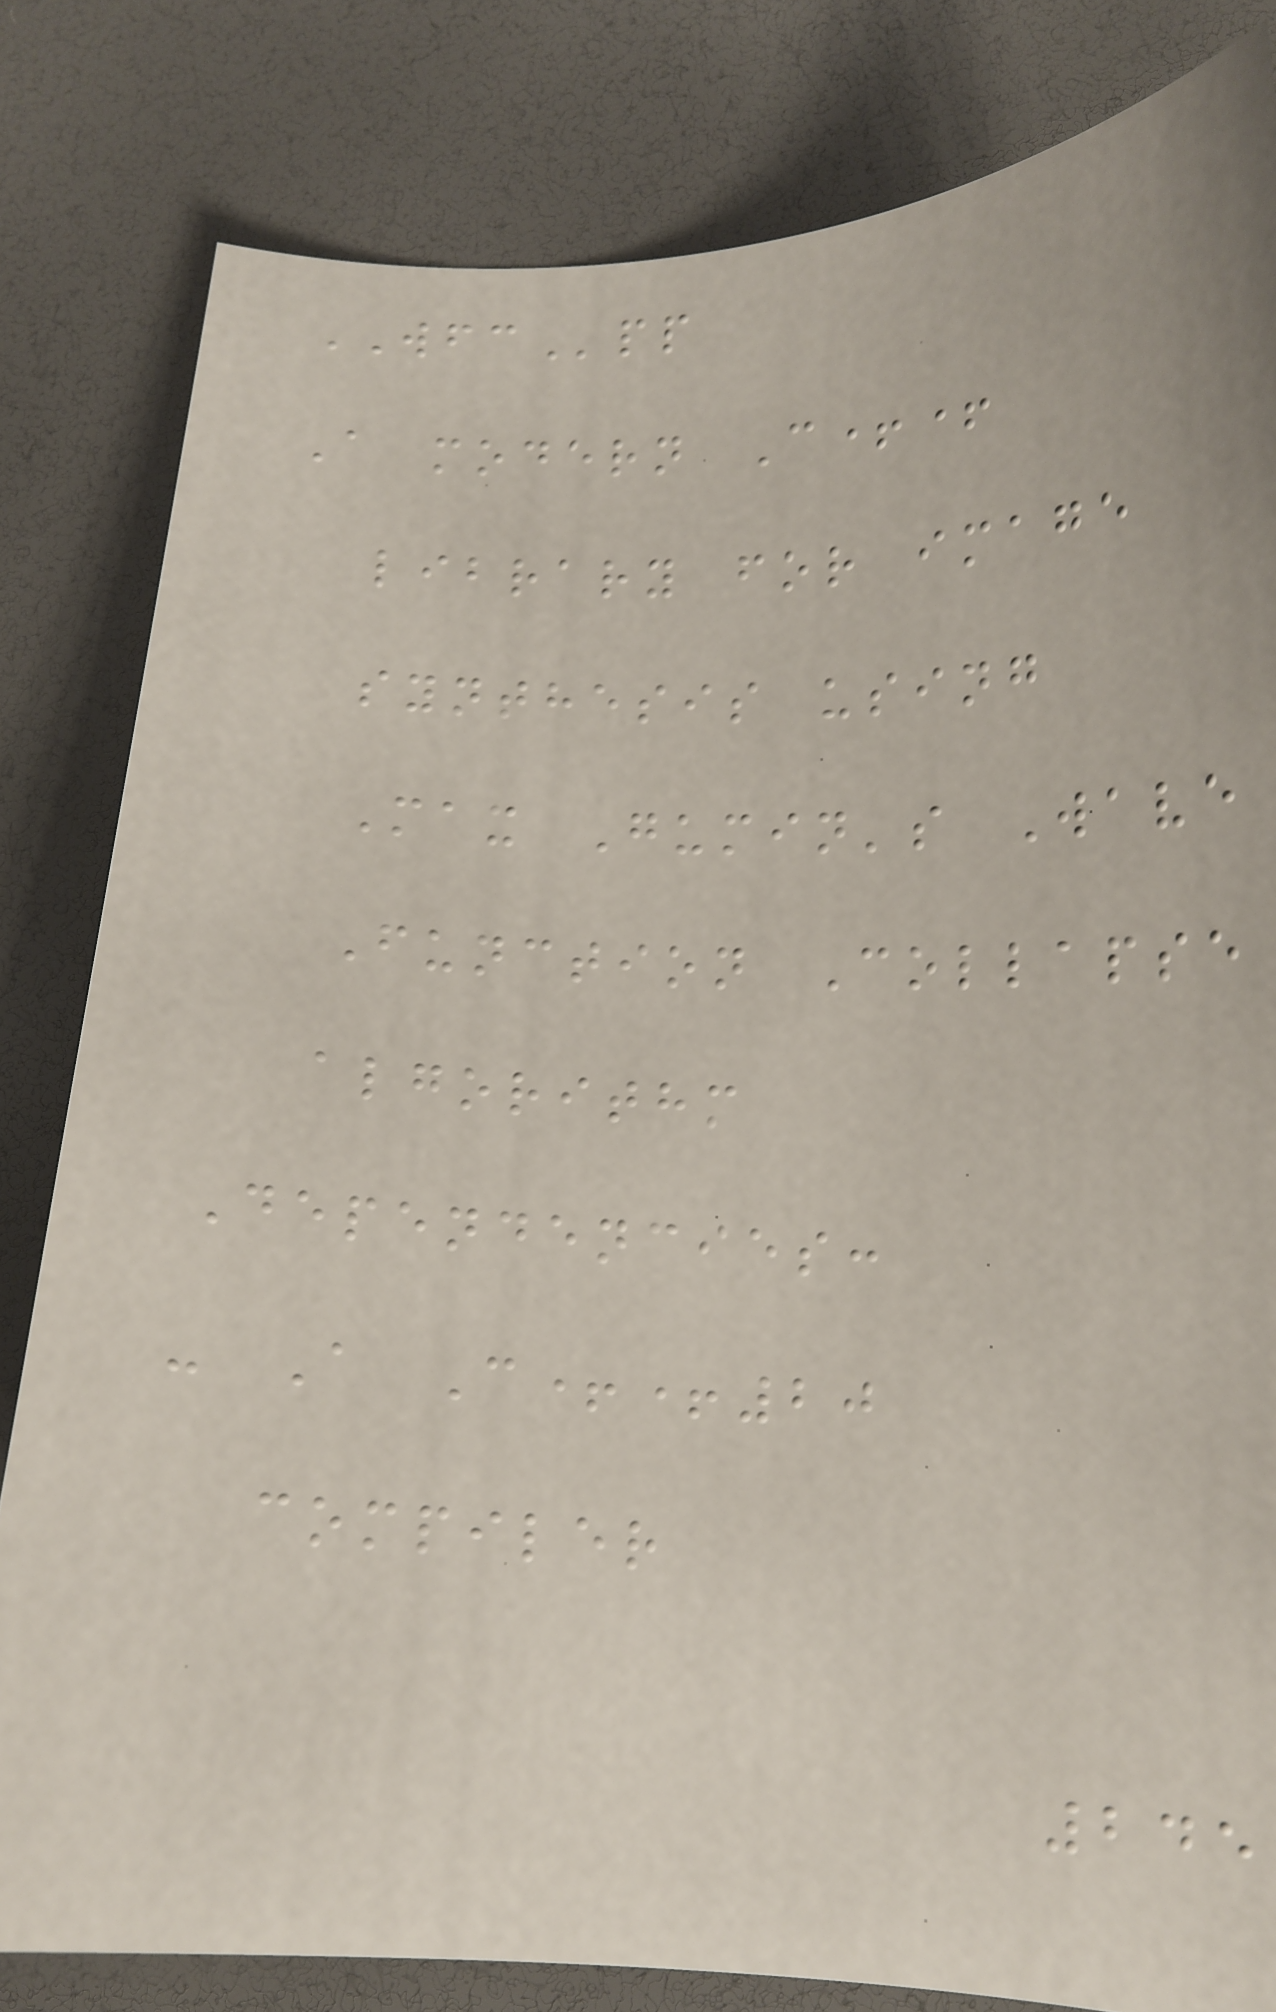WFCpp
A modern C++
library for image
synthesis using
Max Gumin's Wave
Function Collapse
algorithm
Dependencies:
- A C++20
compiler
245
